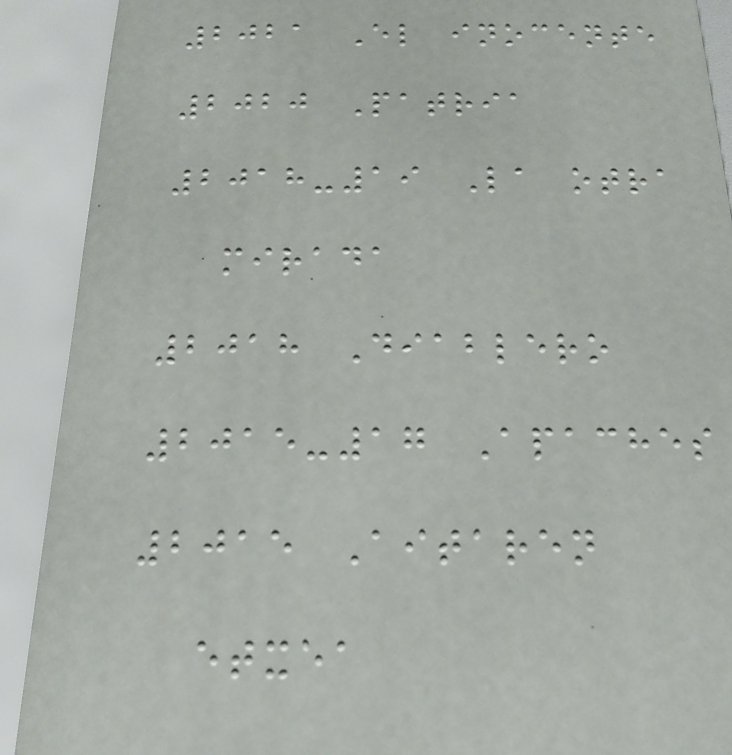2021 El inocente
2020 Patria
2018-19 La otra
mirada
2018 Diablero
2015-17 Apaches
2015 Aitaren
etxea
